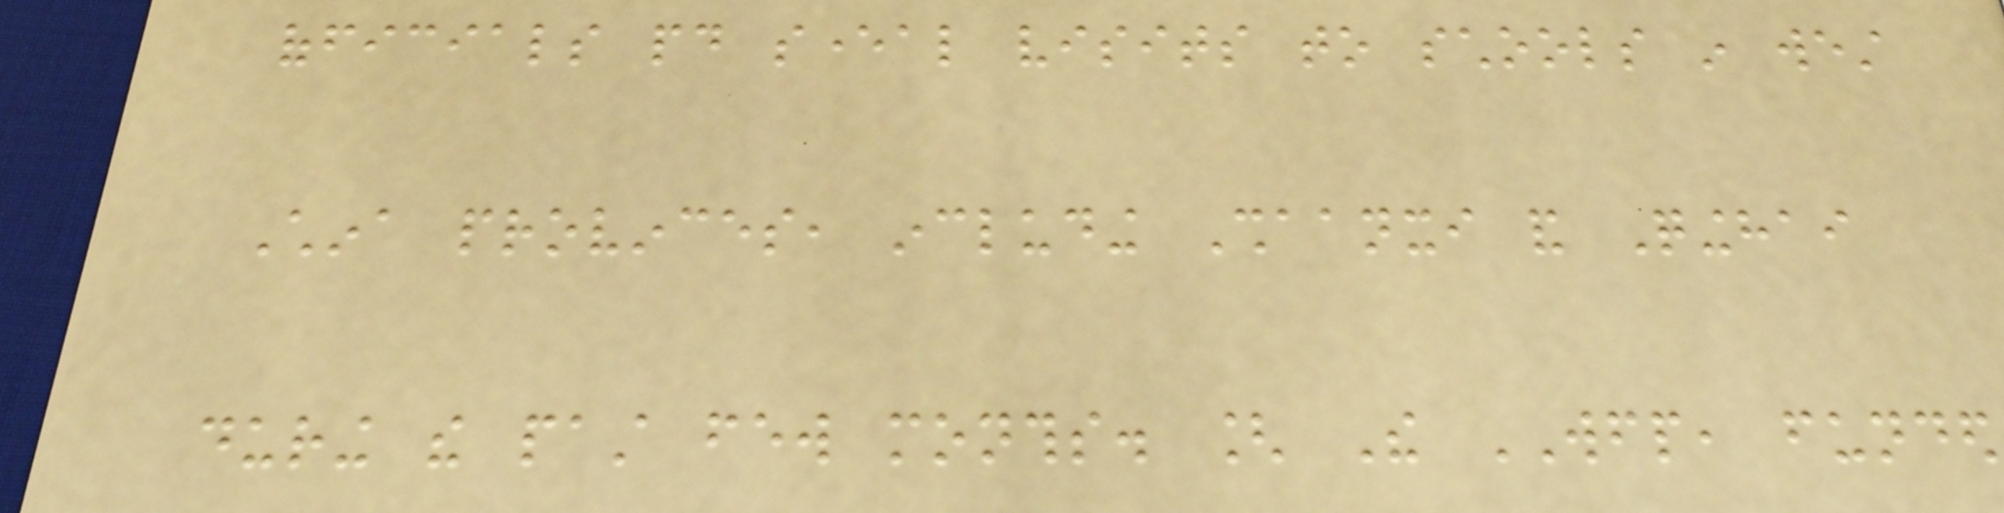officials paid several visits to schools in west
China provinces, including Shaanxi and Qinghai
during the past few months. [ The WFP, funded
